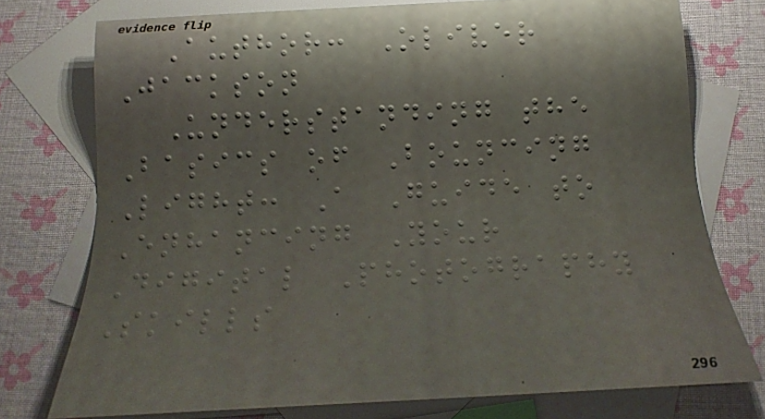Author: Oliver
Jackson
Understanding the
Basics of Bouncing
Light: A Guide to
Enhancing Your
Digital Photography
Skills
